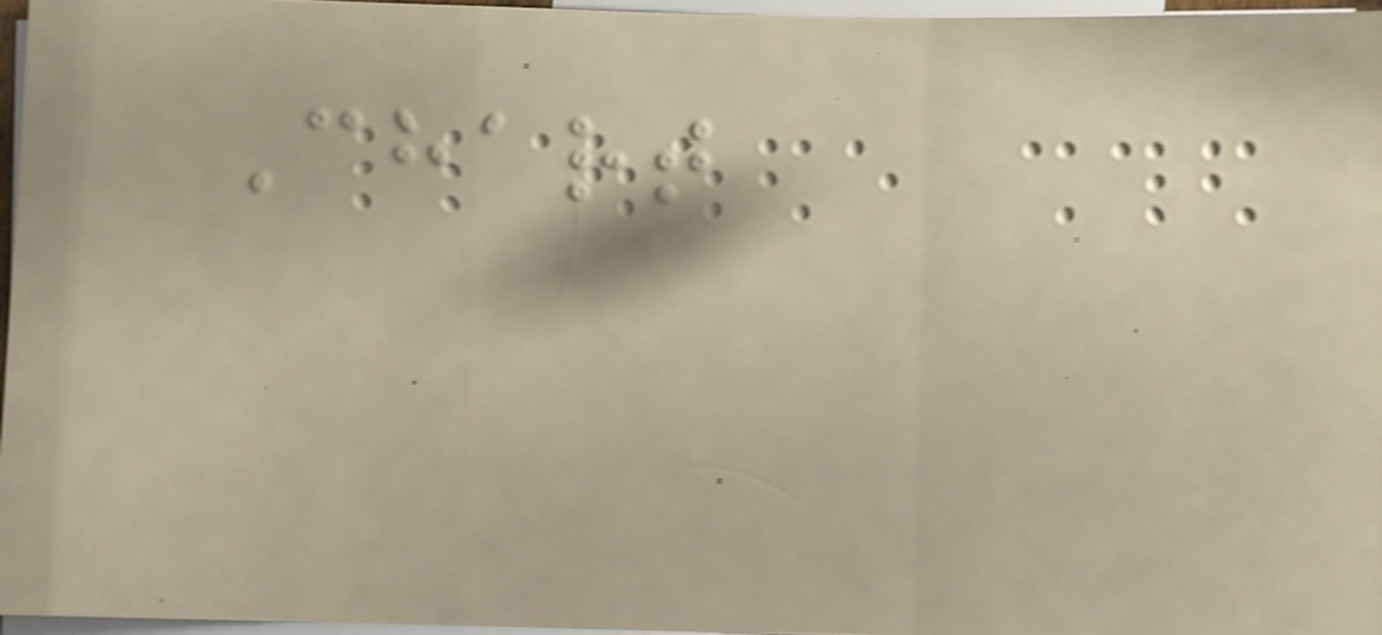Chart
